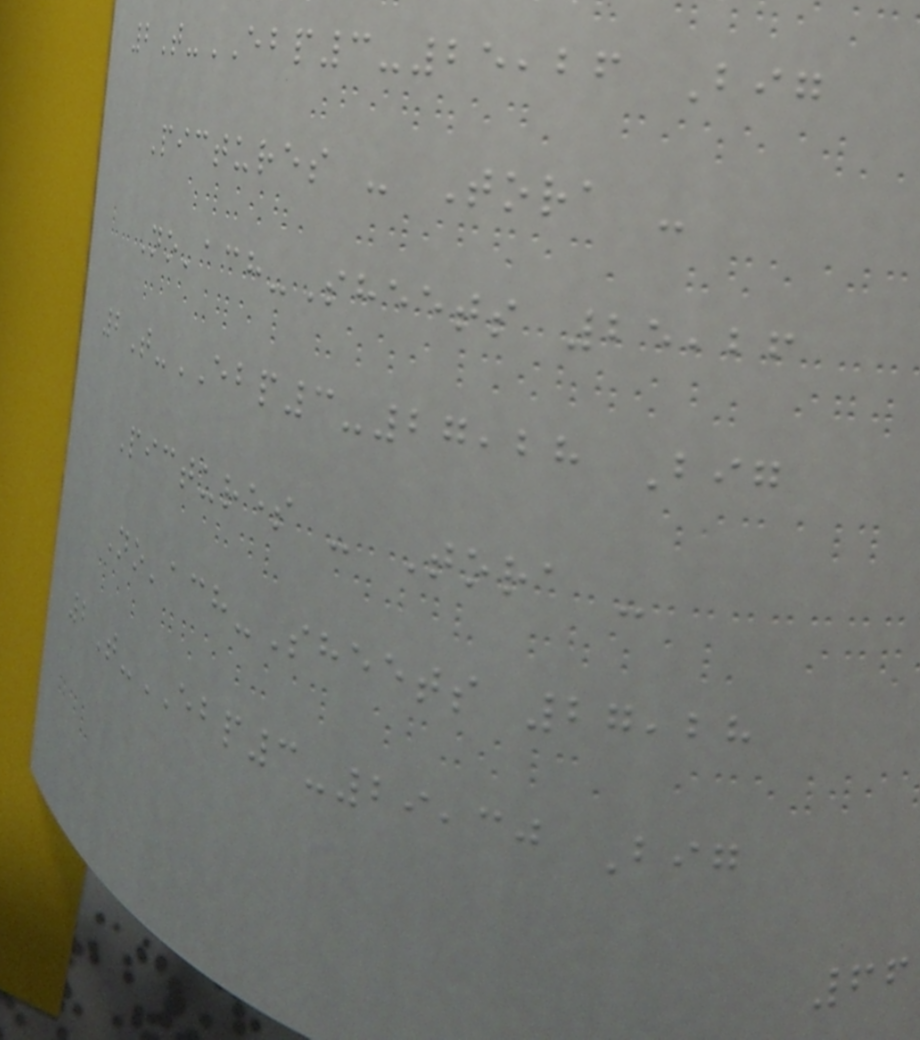2T-EBP3-25,26 Big
Pictures - Tora -
No'ach-Sheets 25,26
2T-EBP3-27,28 Big
Pictures - Tora -
No'ach-Sheets 27,28
2T-EBP3-29,30 Big
66
